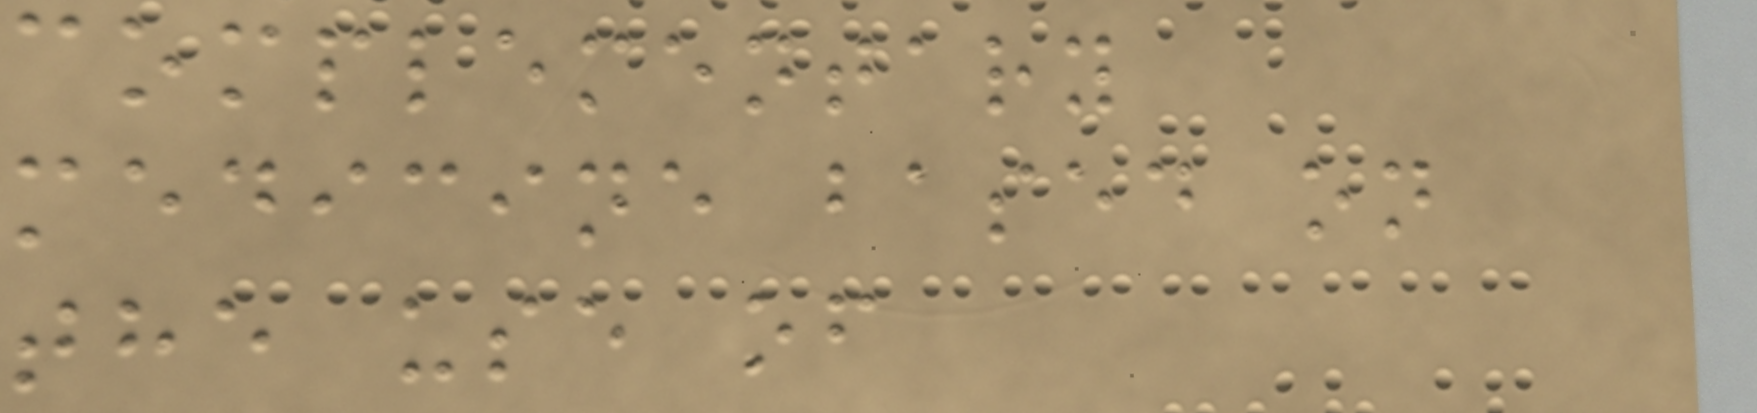complementary
medicine based on
the use of
